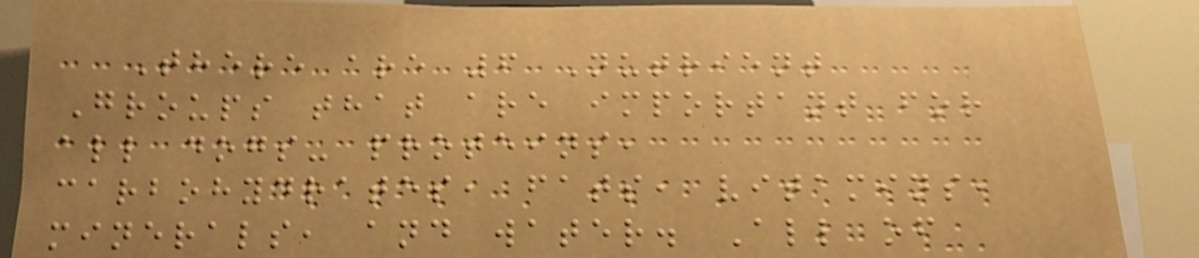There are 6 Nutrient
Groups that are important for
all dogs- proteins,
carbohydrates, fats, vitamins,
minerals, and water. All of
